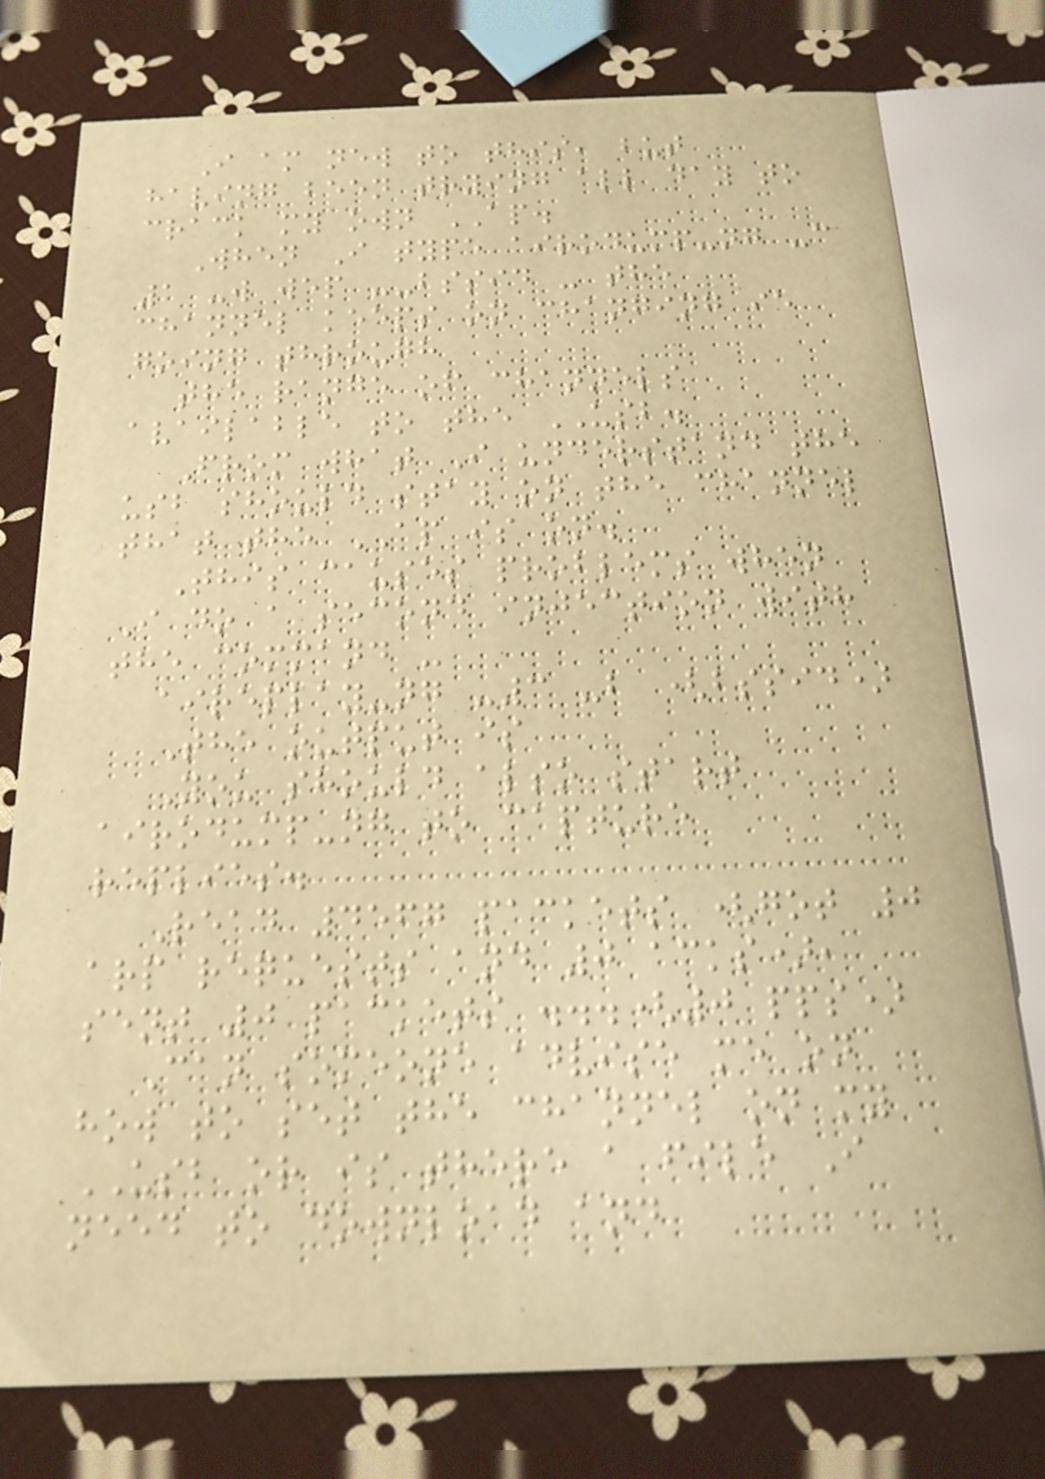I am new to this, but
having been trying all day to
crack my own AP.
When I type airodump-ng -c
1 -w wep --bssid - the
channel keeps on changing ie
going through
the range of channels
available to the USB.
From what I understand the
usb should stay on the channel
that the AP is on.
This causes problems when
I do a second injection with
the command -
aireplay-ng -3 -b (bssid)
The output is
You should also start
airodump-ng to capture
replies.
Read 4567 packets (got 0
arp requests and 0 acks),
sent 0 packets ...(0 pps)
Can someone advise me on
how to set the channel on my
USB or is there a file I
need to download and
